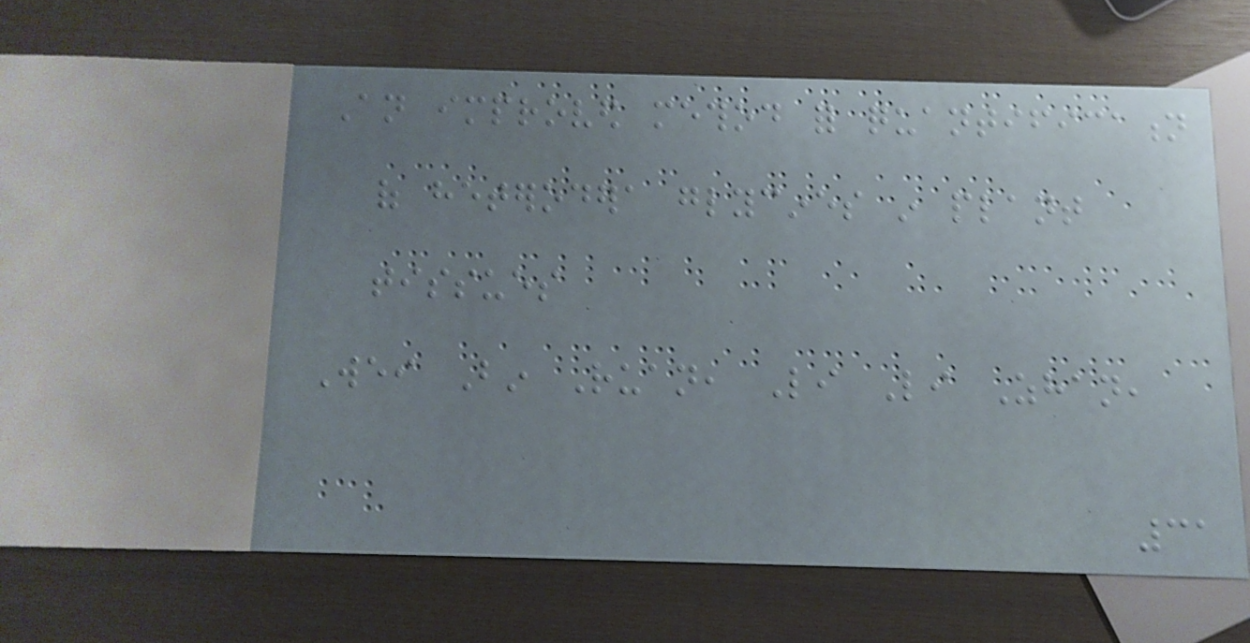An improved method for quantification
of heterodera glycines in plant
tissues
Wei Bin Ruan, Li Li Zhan,
31
